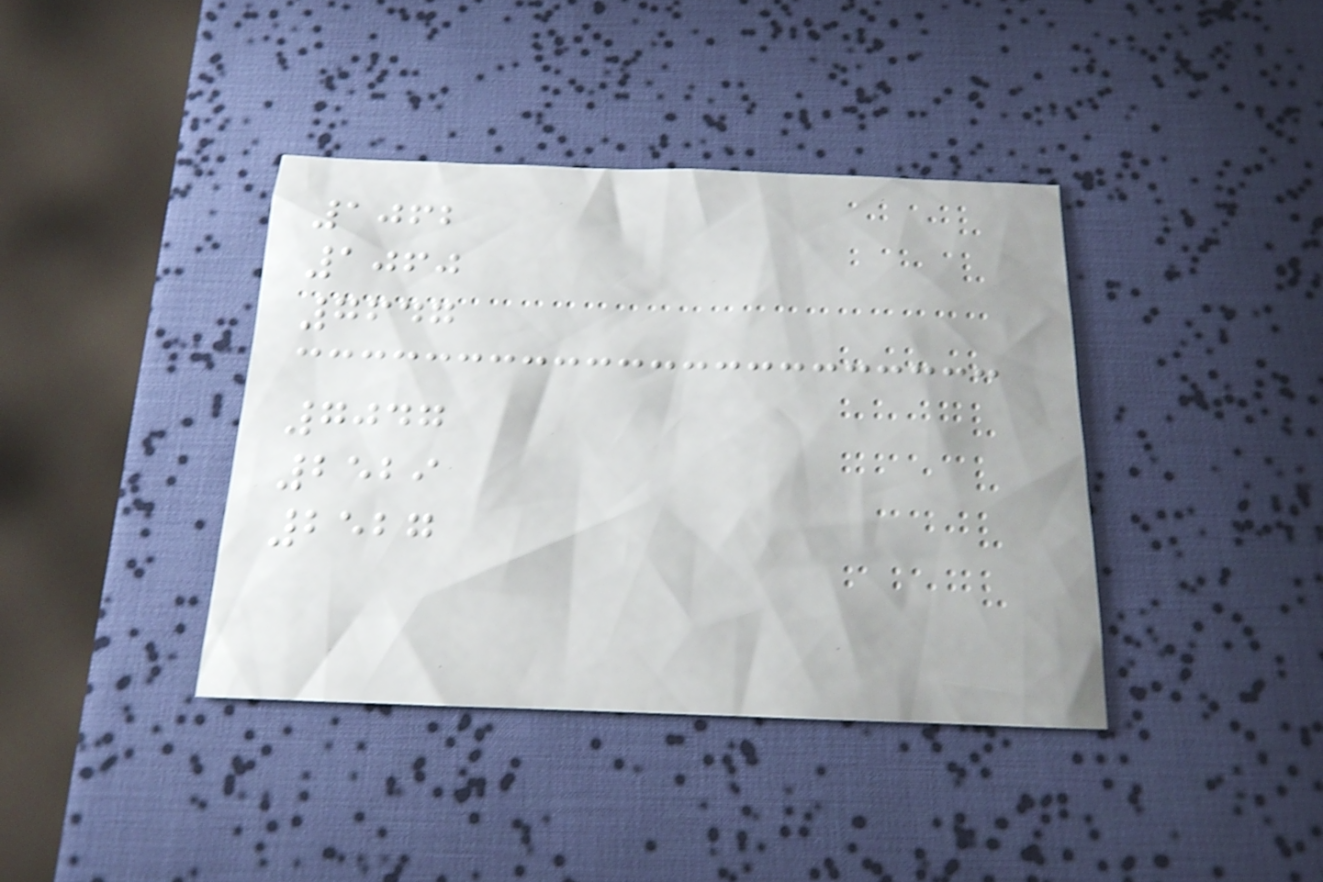1062
1060
7647
7047
2529
2527
